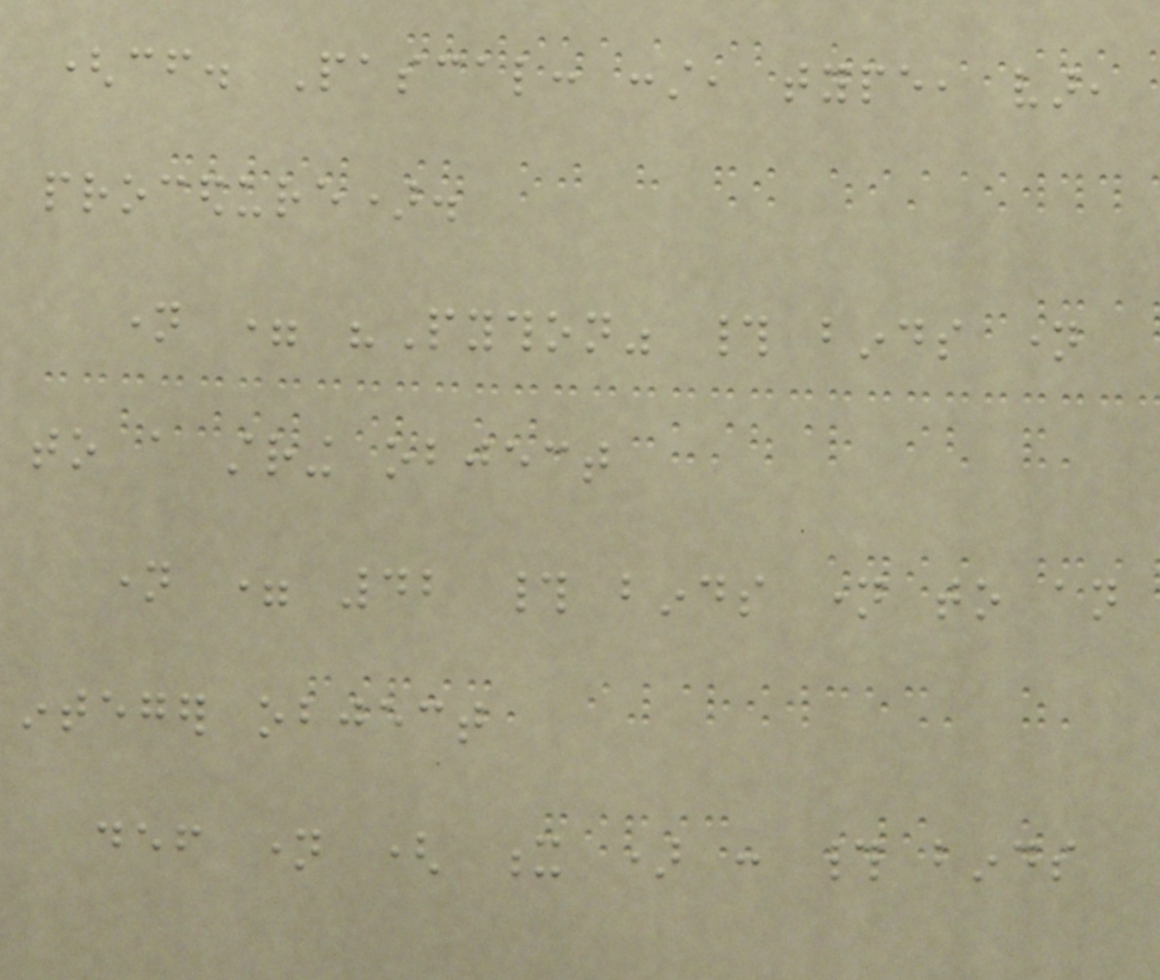(cf. Pascal: const, type, var,
procedure).
name = "Python" # binds name
to a string object
name = 42 # binds name to an
integer object
def name ( x ) : # binds
